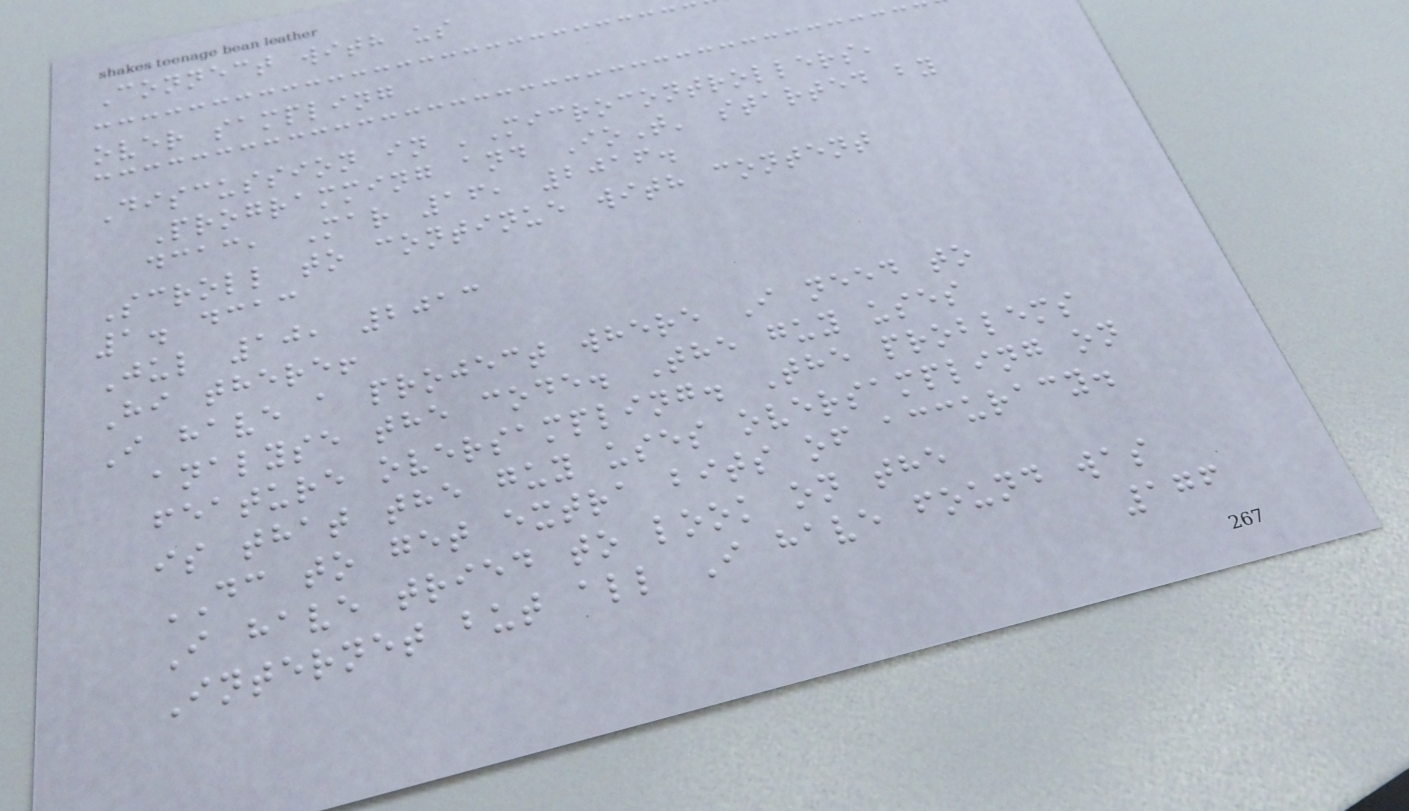Connect with us
over sampling
Discussion in 'Microcontrollers,
Programming and IoT' started by
dcac, Mar 16, 2016.
Scroll to continue with content
1. dcac
Jul 10, 2013
Hi there!
I have a project where I need to
analyse the code. The guy uses
feature oversampling. The problems
is that the guy uses oversampling on
DC to get extra bits of accuracy.
I have tried to look on the
Internet but all I have found was
176
